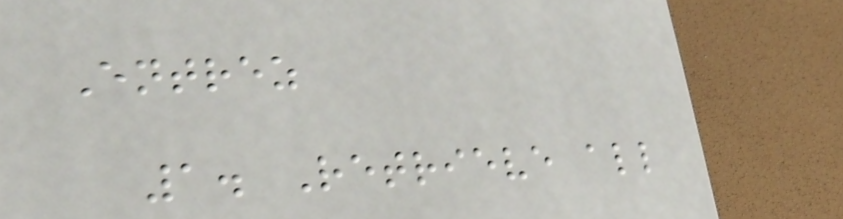Entrez
1. Retrieve all
